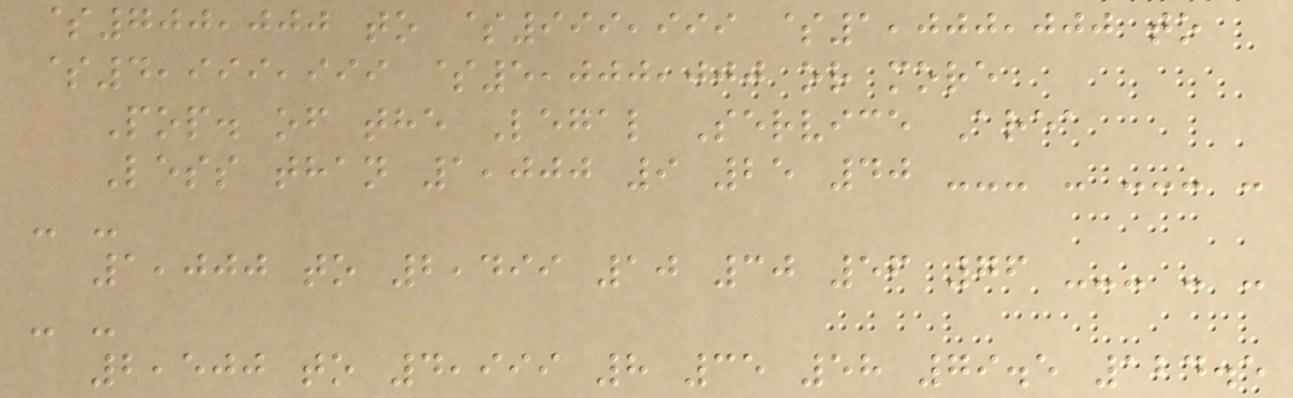$700,000 to $999,999 $1,000,000 to
$4,999,999 $5,000,000 or more
Pop. of the Legal Service Area
Less than 1,000 9 25 40 --- - --- -
- -
1,000 to 2,499 10 30 56 76 --- - -
- -
2,500 to 4,999 8 35 58 79.5 124.5
